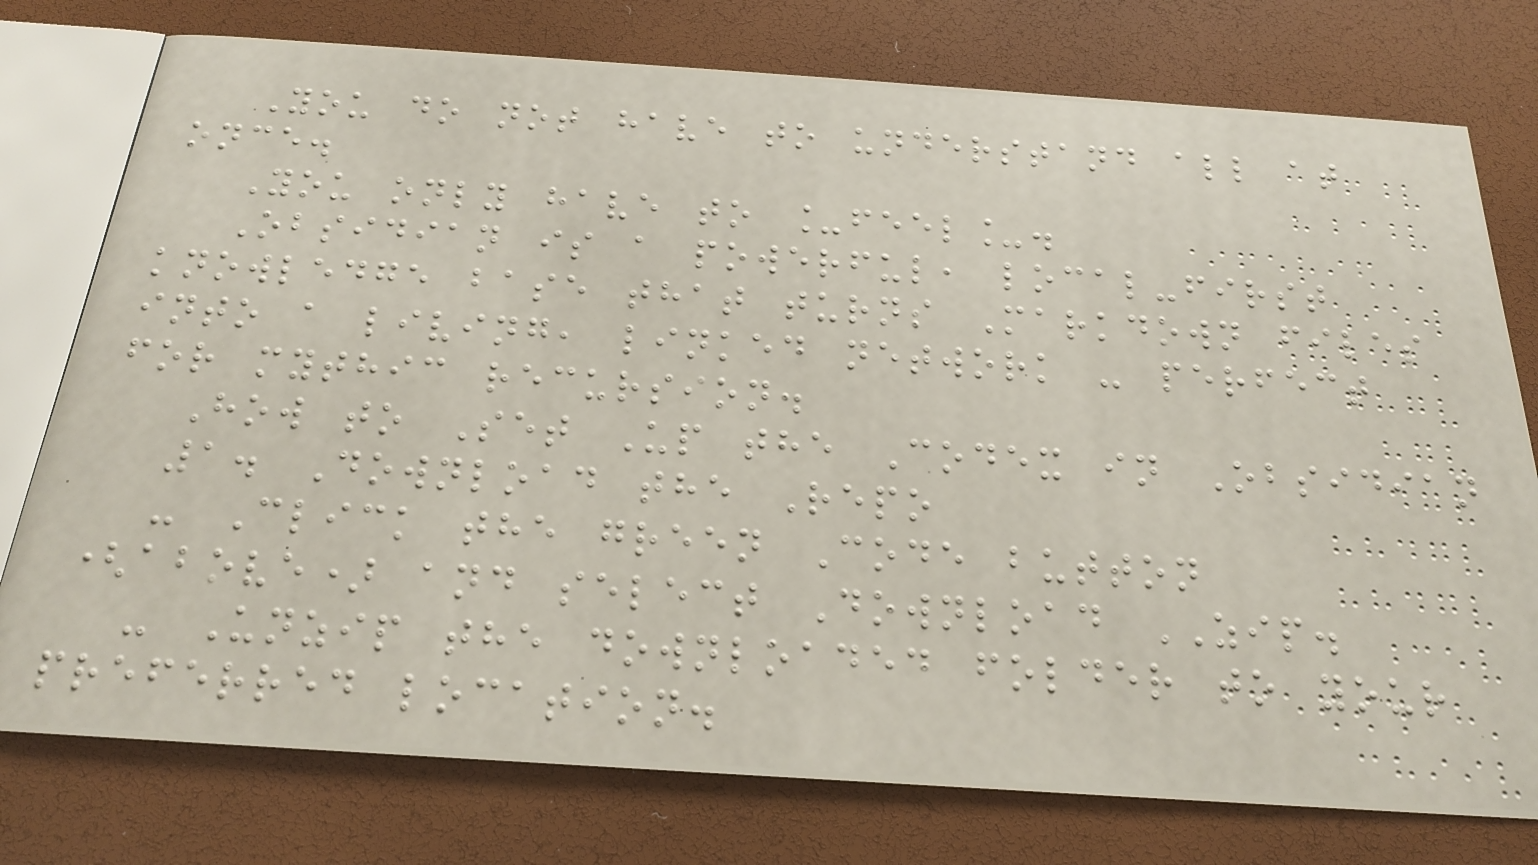You do not have to understand all at
once.
You only have to _feel_.
Obsidian is a powerful, local-first
knowledge base that turns Markdown files
into a living, linked network - perfect
for mythic recursion.
How to Set Up the Codex in Obsidian
1. Download the Repo
- Click the green Code button
(above) and select Download ZIP.
- Unzip the downloaded folder to your
preferred location.
